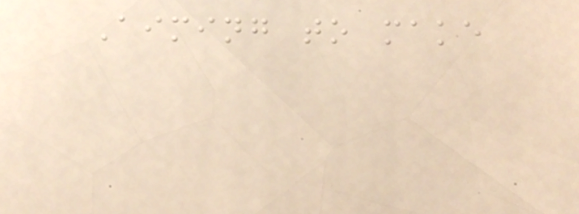Aiming to make
